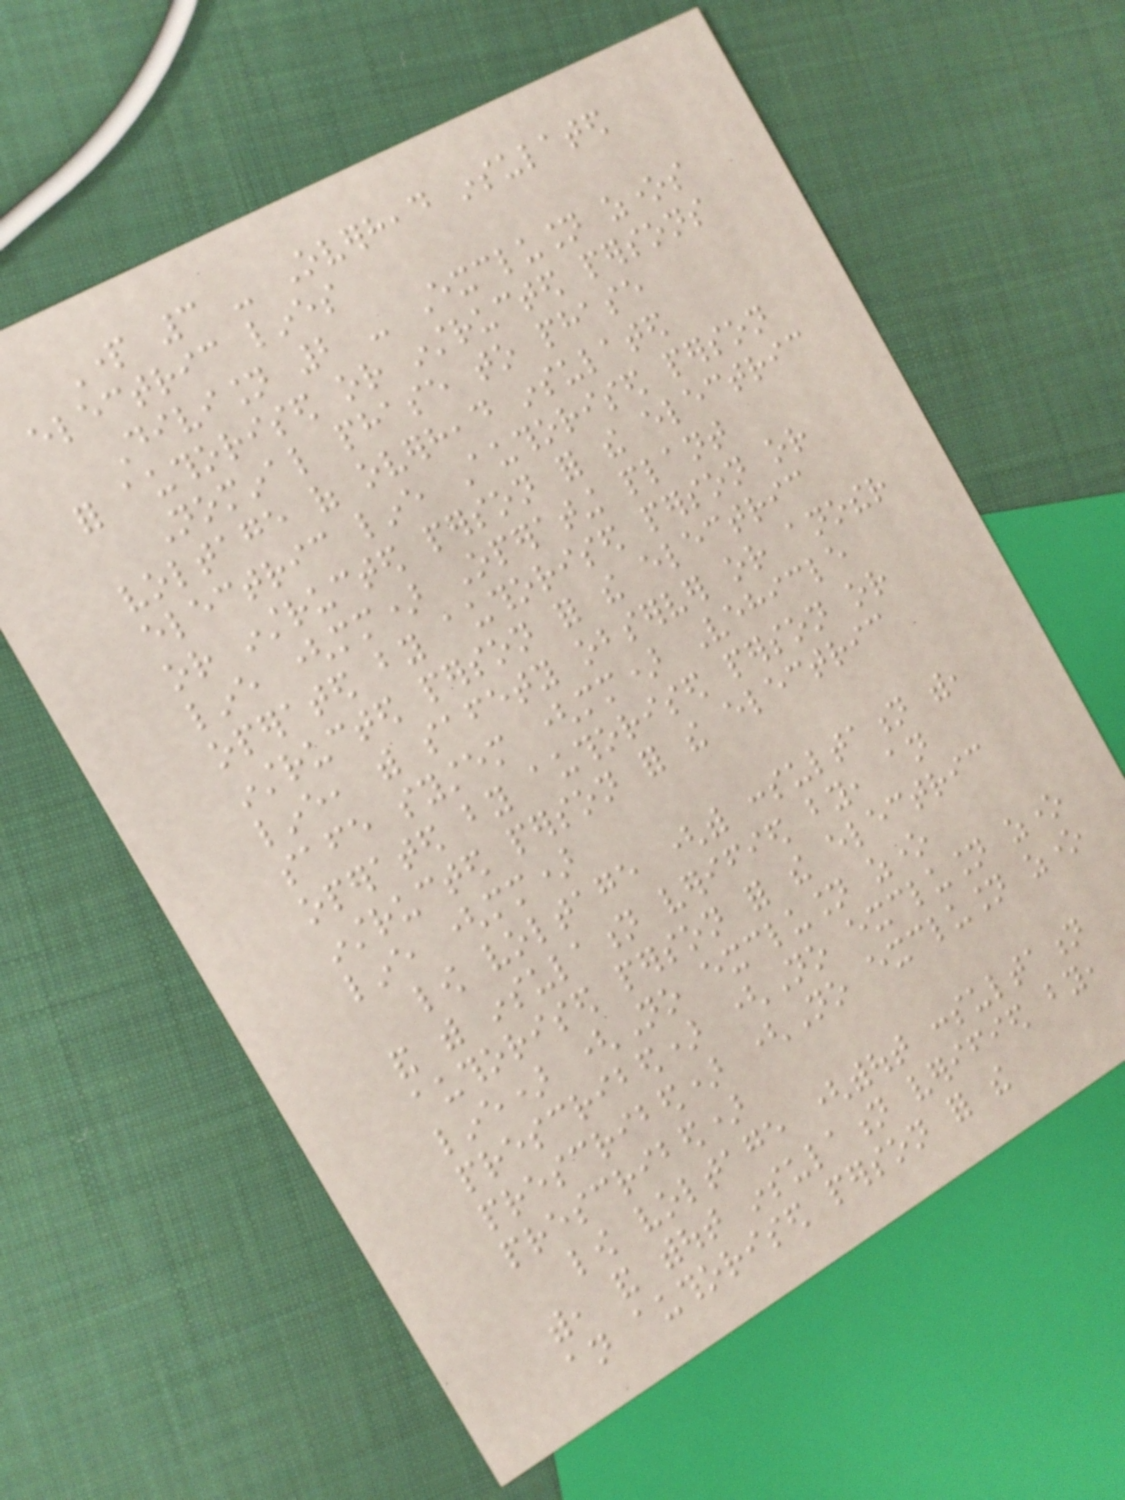Part 3 - Overhead insulated
electric lines
Division 2 - Exclusion zones
for authorised or instructed persons
Nominal phase to phase
voltage of overhead insulated
electric line Authorised person
or instructed person for the electric
line (mm) Operating plant
operated by authorised person or
instructed person for the electric
line, with safety observer or another
safe system (mm) Vehicle
operated by authorised person or
instructed person for the electric
line (mm)
low voltage (with consultation with,
and with insulation verified by, an
authorised person for the electric
line) (No exclusion zone
prescribed) (No exclusion zone
prescribed) (No exclusion zone
prescribed)
low voltage (without consultation
with, and without insulation verified by,
an authorised person for the
